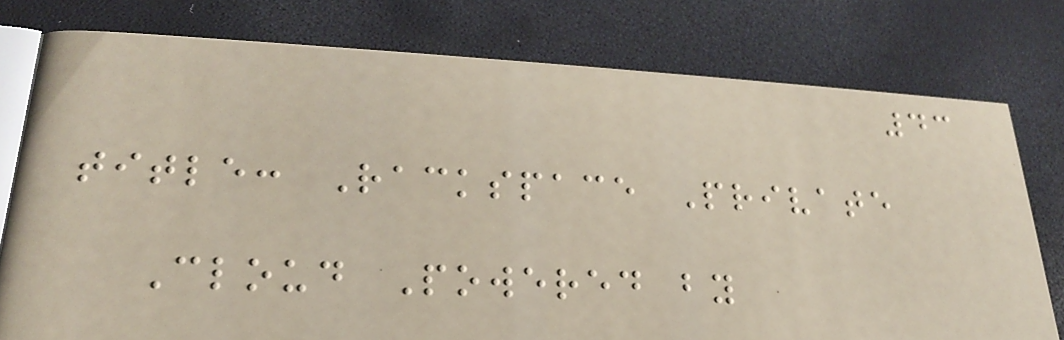43
title: Rackspace Private
Cloud Powered by
